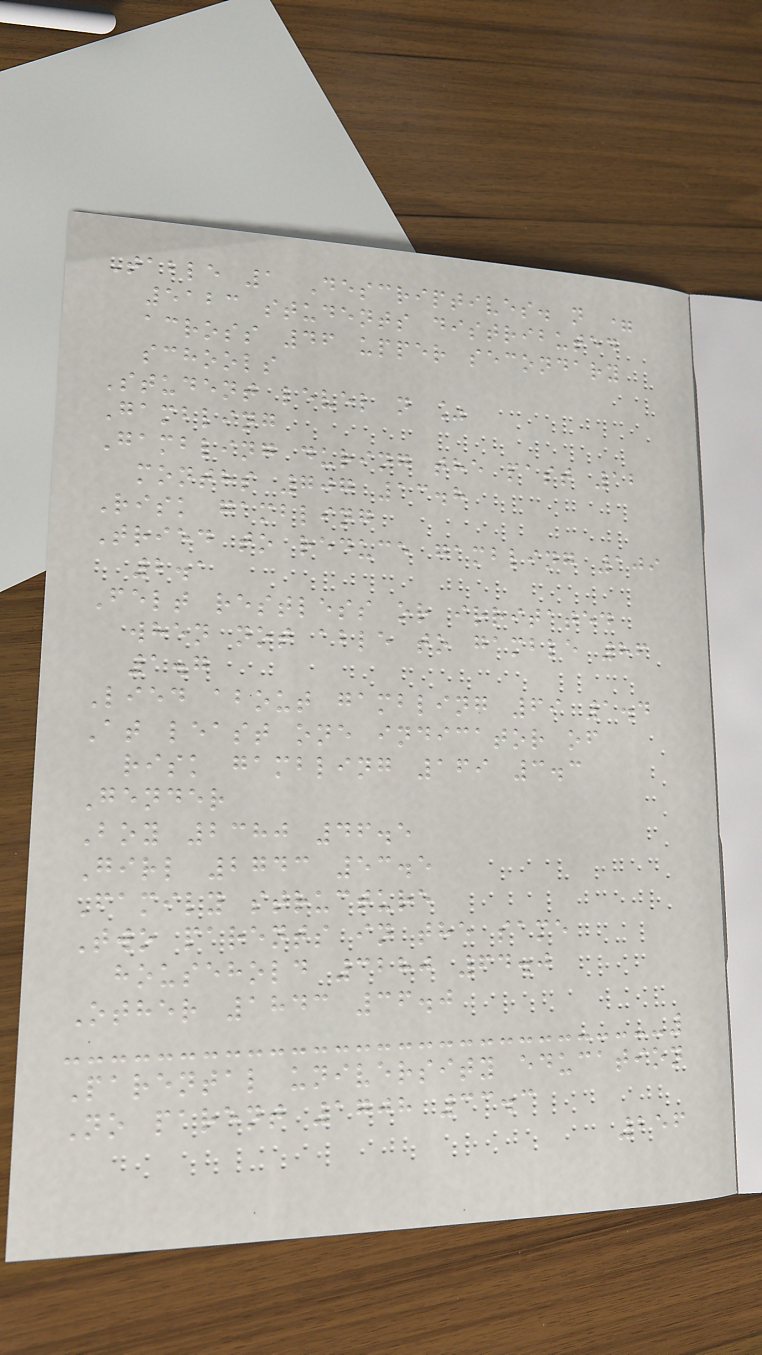Table 1 Descriptives. n =
5123 students distributed
across 46 upper secondary
schools
Student level n %
Gambling
Gambling during the past 12
months 707 13.8
Risk gambling
Tried to reduce gambling 109
2.1
Felt restless or irritated
when not able to gamble 86
1.7
Lied about gambling 69 1.4
At least one indicator of
risk gambling 169 3.3
Gender
Boy 2380 46.5
Girl 2743 53.5
Family structure
Two parents in the same
household 3280 64.0
Other 1843 36.0
Parental university education
No parent 1708 33.3
256
